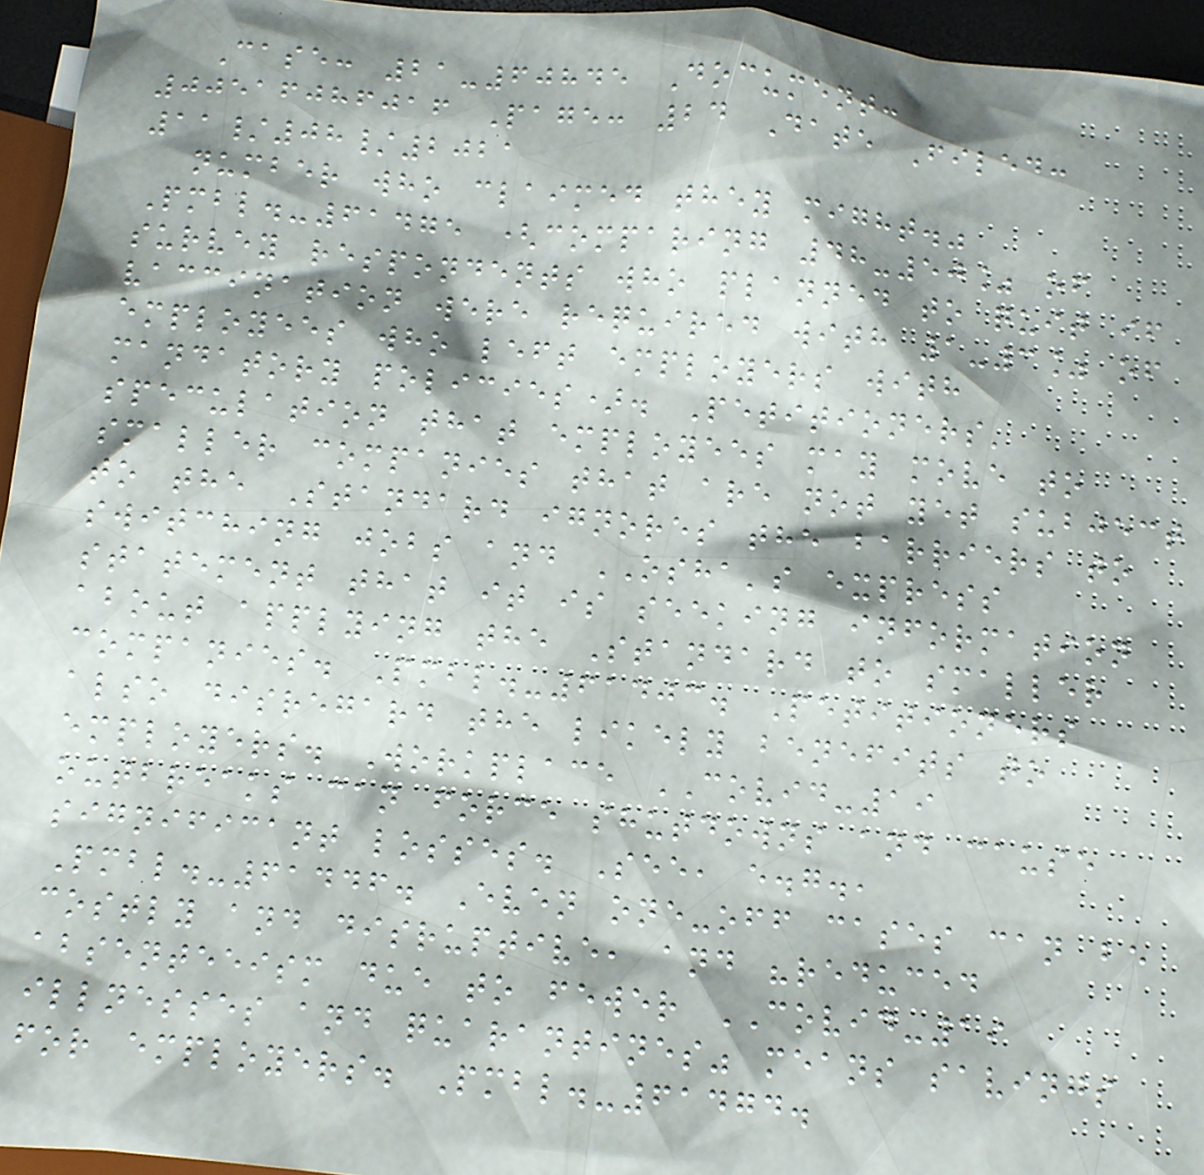Case: 21-60845 Document:
00516086016 Page: 24 Date Filed:
11/08/2021
number who claimed they might."
Pmbl.-61475 (comparing 48-50% of
survey respondents who planned to quit if
vaccination were required with 1-3% of
employees who left employers with
mandatory policies). Petitioners'
speculation that employees may move to
smaller companies that are not yet subject
to the Standard ignores the barriers to
switching jobs and OSHA's express
statement that it is seeking information
about applying the Standard to smaller
companies. Pmbl.-61403. Petitioners
also disregard the likely benefits to
employers. Workplace COVID-19
outbreaks can force shutdowns and cause
significant losses. See, e.g.,
Pmbl.-61446. Even one-off cases can be
costly and disruptive, and "reduced
absenteeism due to fewer COVID-19
illnesses and quarantines" means savings
for employers. Pmbl.-61474.
